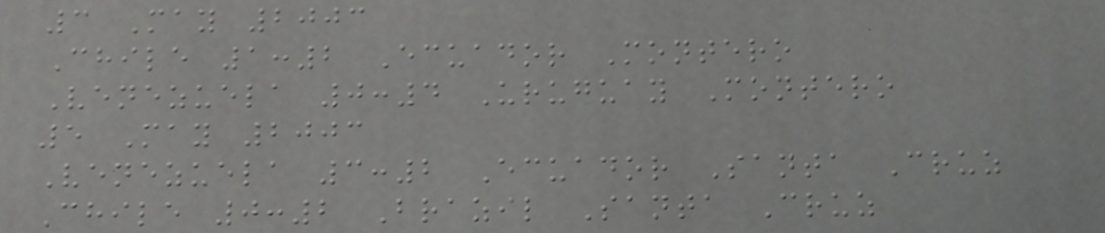3 May 2003
Chile 1:2 Ecuador Montero
Venezuela 0:4 Uruguay Montero
5 May 2003
Venezuela 3:2 Ecuador Santa Cruz
Chile 0:2 Brazil Santa Cruz
